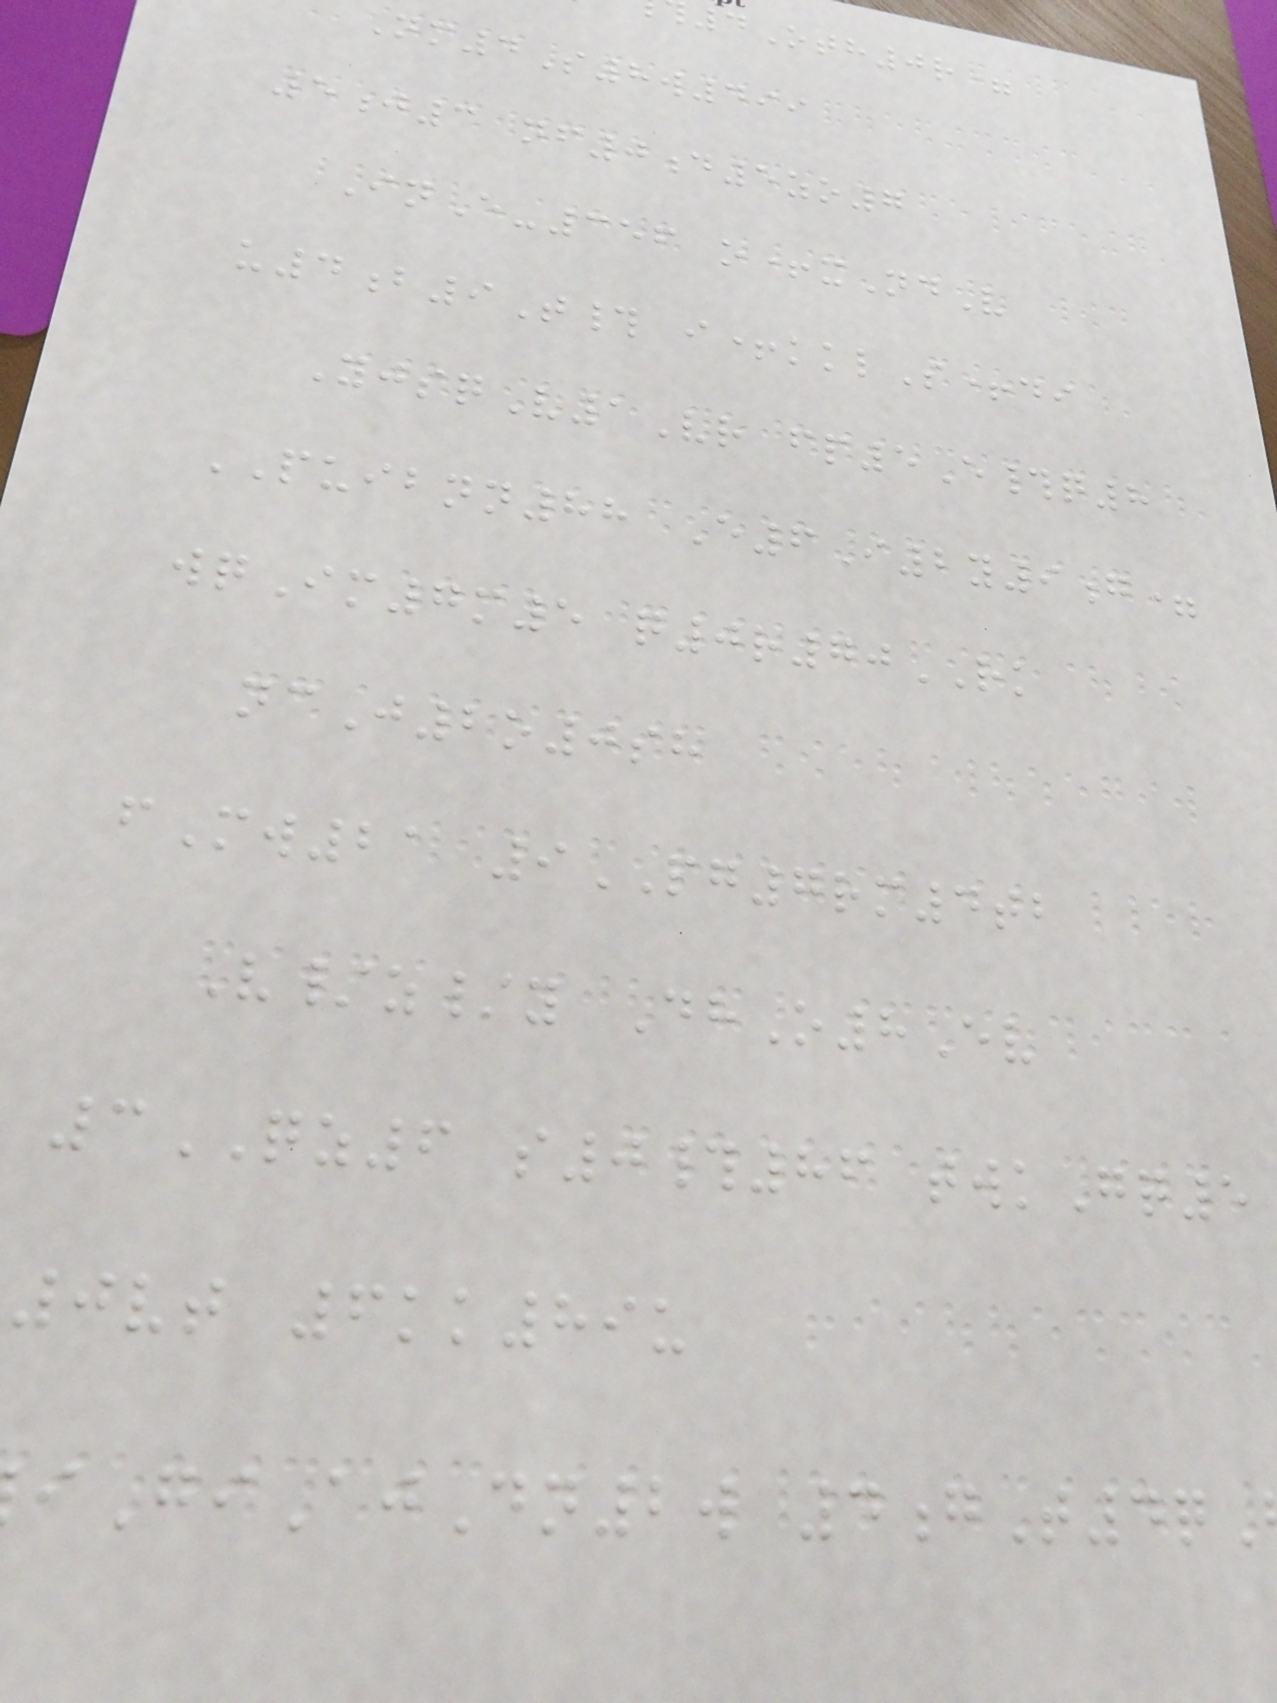4Oth0r=
Nm4S8w499
5j3 nf0d5zo7
InE-356 o+xNdV
u4b9T# i+kklS+di
YjsqV1Vr fp5E#q8
PUIBNN88 E6I2y9g=
wqIm7m5 q0r70RK
ncJ2o0sh
fMw21 9PG7rm4tb
V/z/y DhO8Ev
3QZ6 s0#86 twkGq5
0vt 6kk89u
GiAjDn2w 4gT4q
